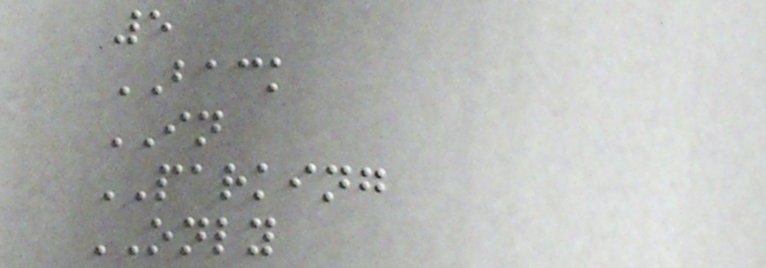5
BACK
IN
PARKING
ONLY
